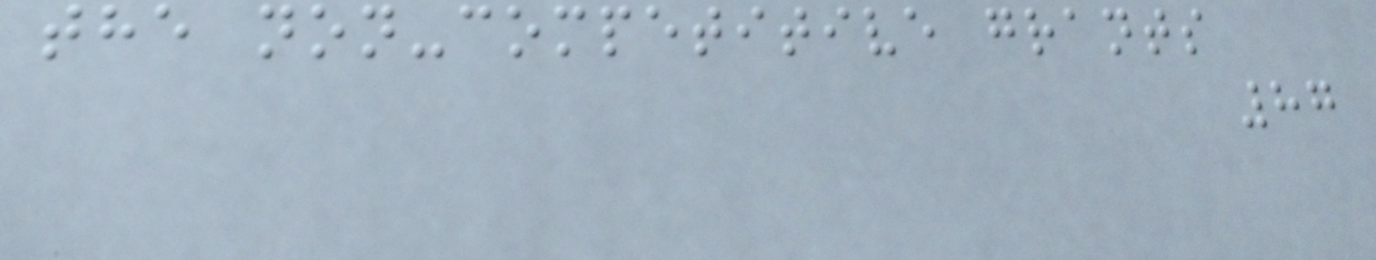the non-competitive grants
87
